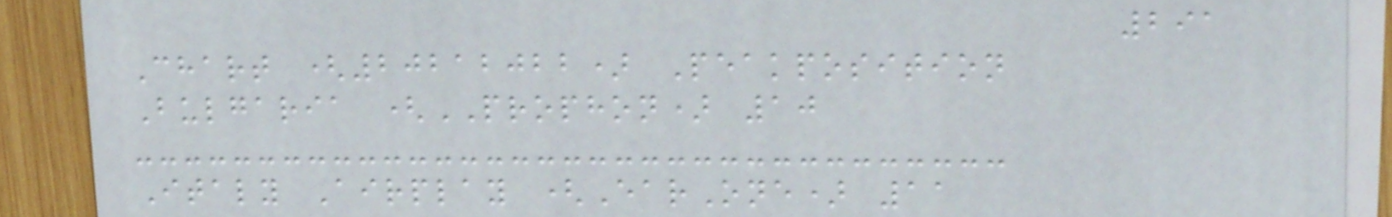291
Chart (20212022) Peakposition
Bulgaria (PROPHON) 10
Italy Airplay (EarOne) 11
